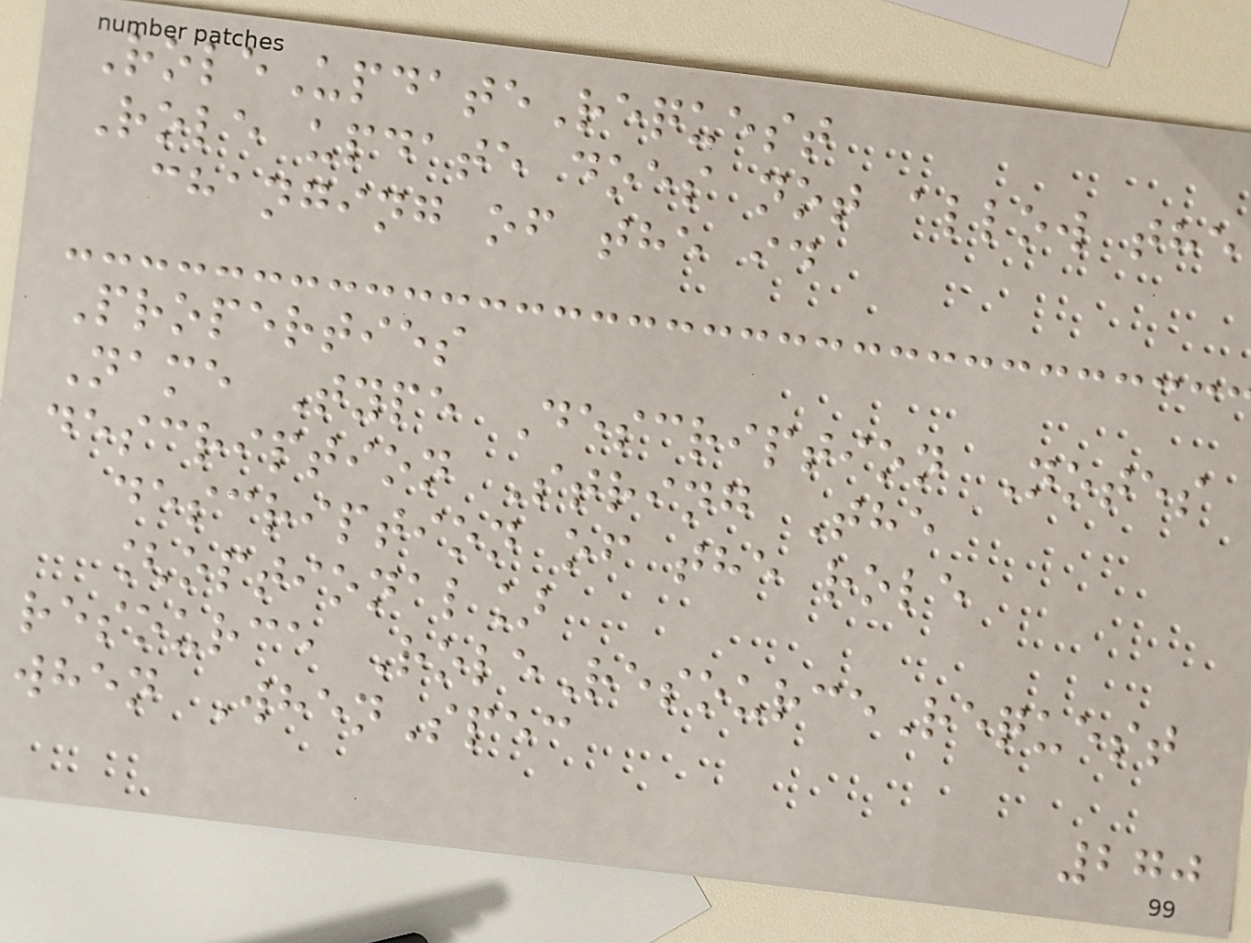RoleUpdateRequest
Role update does not allow the
changing of the id
Properties
Name Type Description Notes
description String The
description of the role
[optional]
resource RoleResourceRequest
when WhenSpec
270
